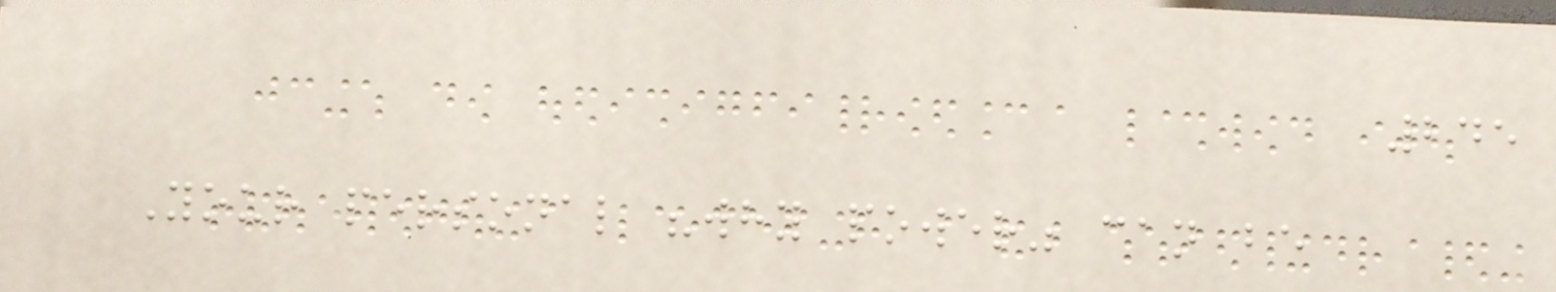245
Your personal "why power" can be
